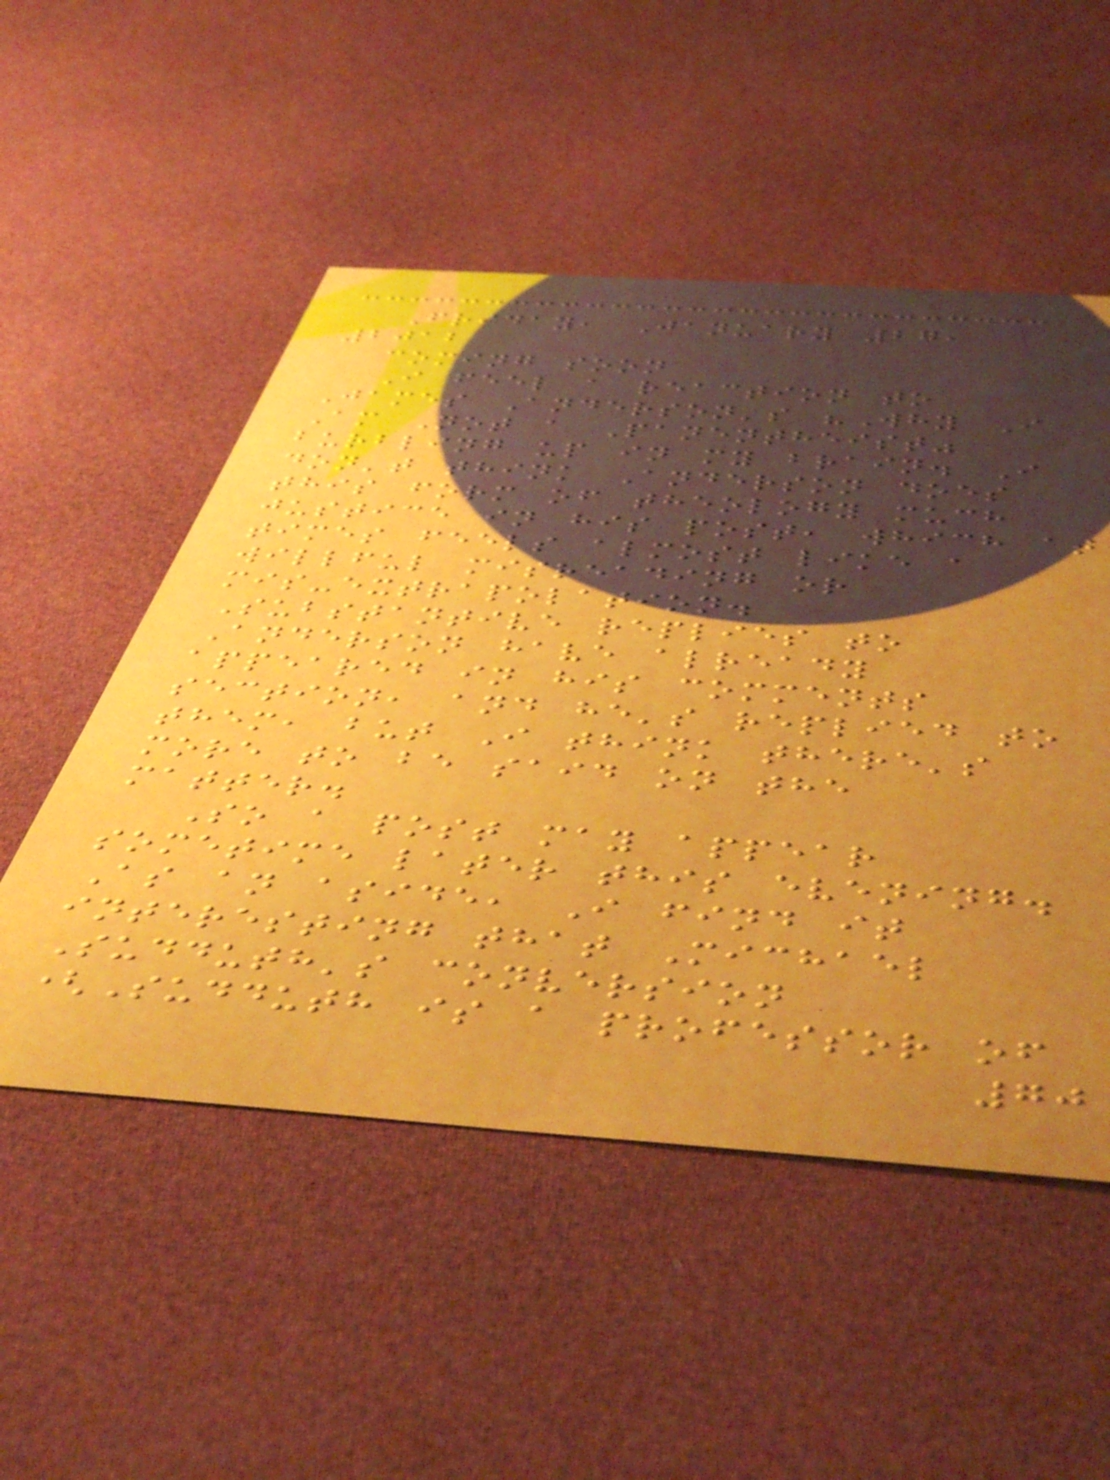Friday, January 27,
2012
coming soon
I feel a reaction to
James Anderson's "Why I
Am Not a Panentheist"
burbling up in my brain. I
don't think Anderson does
this form of theology much
justice in his post, which at
times feels almost like a
willful misreading or
mis-extrapolation.
Substantive replies to
Anderson have already
appeared in his comments
section, and he's replied to
them, but I think there's
more to be said on the
matter.
So a post may appear
sometime later this evening.
As an aside, I find it
interesting that Michael
Sudduth's conversion
(Sudduth is a professor of
70
